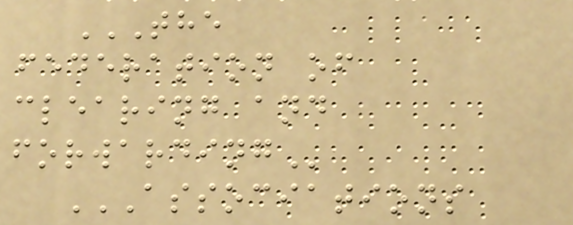THE
FEDERATION OF
CLEARING AND
FORWARDING
ASSOCIATIONS
